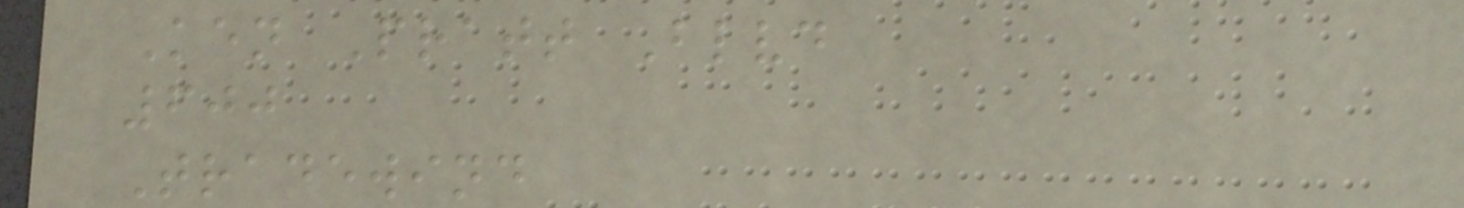Ken Pratt Blvd
600
Tradewind
